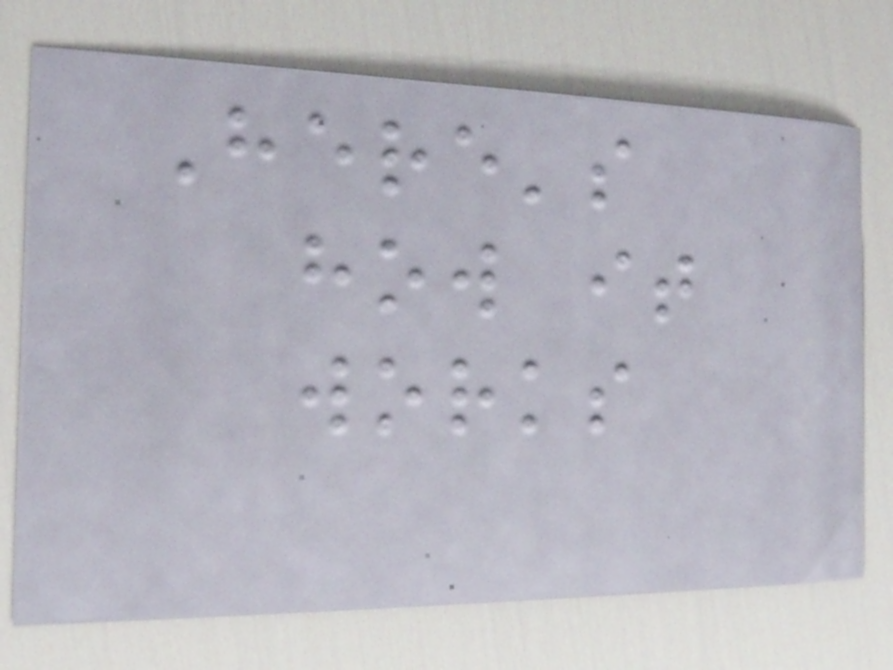Here's
how it
works
